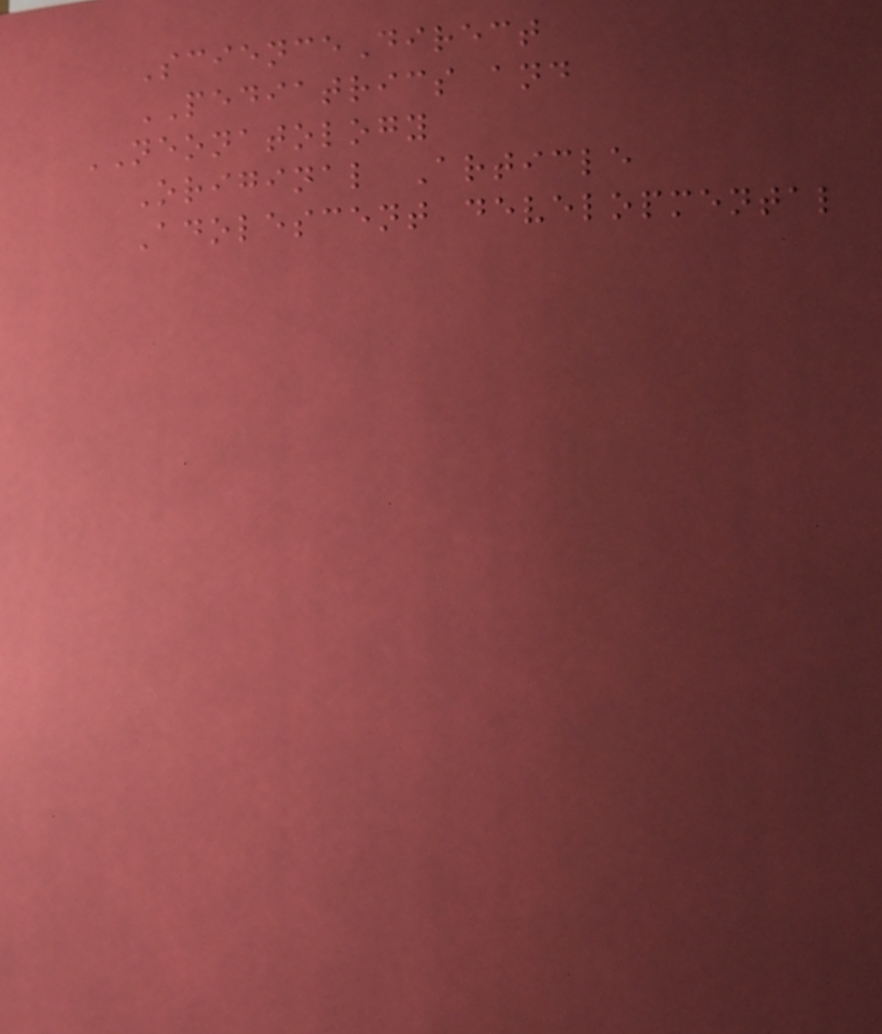ScienceDirect
PEDIATRICS and
NEONATOLOGY
Original Article
Adolescent developmental
